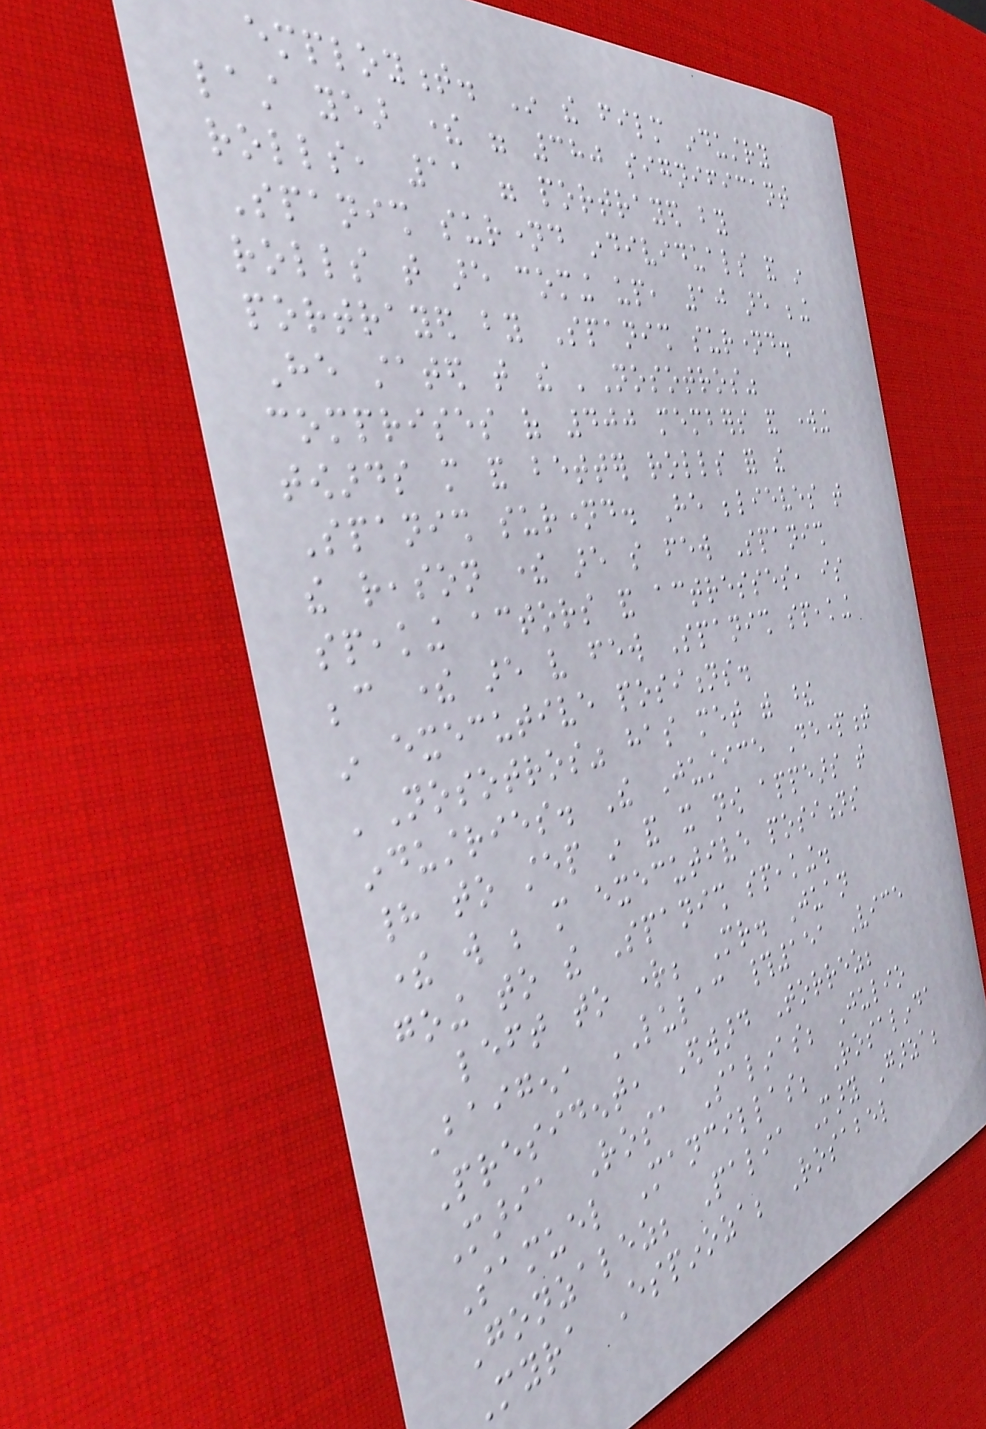employment. In the film industry
last year there were 380 significant
rolls, 11 were portrayed by
Spanish surnamed individuals and in
rolls that are coming up, 10 are being
portrayed by Spanish surnamed.
He stated that the 'Nosotros"
comprises of 400 members and working
towards more and better rolls for the
Spanish surnamed. He believes that
the reason there are so few Spanish
speaking actors and actresses, is
because there are very few Spanish speaking
in executive positions.
'Nosotros" has met with these
industries. The Justice Department
had to step in and it now appears that
there will be more executive positions
going to the Spanish speaking.
left to right; Mr. Juan
Baigen, LULAC #151 Vice
President, Edward Torrez;
Maria Rosa Salinas; Julio
Samuel Mancillas; Rosalinda
Gonzalez; Palia Mary Garza;
Myra Espinoza; Rosabel
